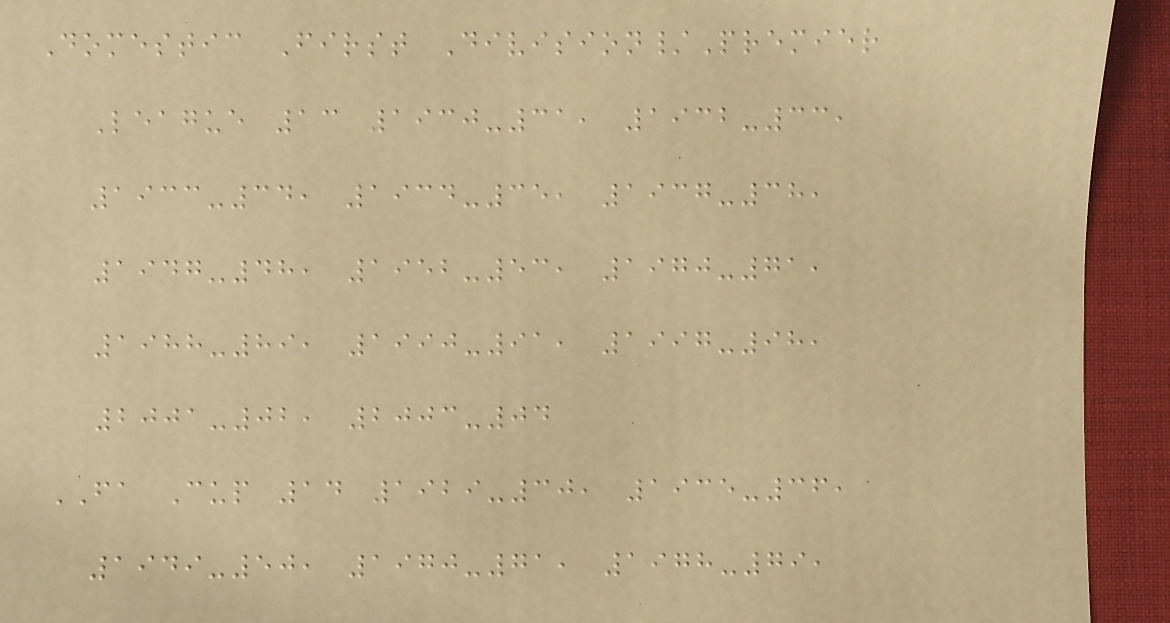Domestic First Division/Premier
League 13 1930-31, 1932-33,
1933-34, 1934-35, 1937-38,
1947-48, 1952-53, 1970-71,
1988-89, 1990-91, 1997-98,
2001-02, 2003-04
FA Cup 14 1929-30, 1935-36,
1949-50, 1970-71, 1978-79,
